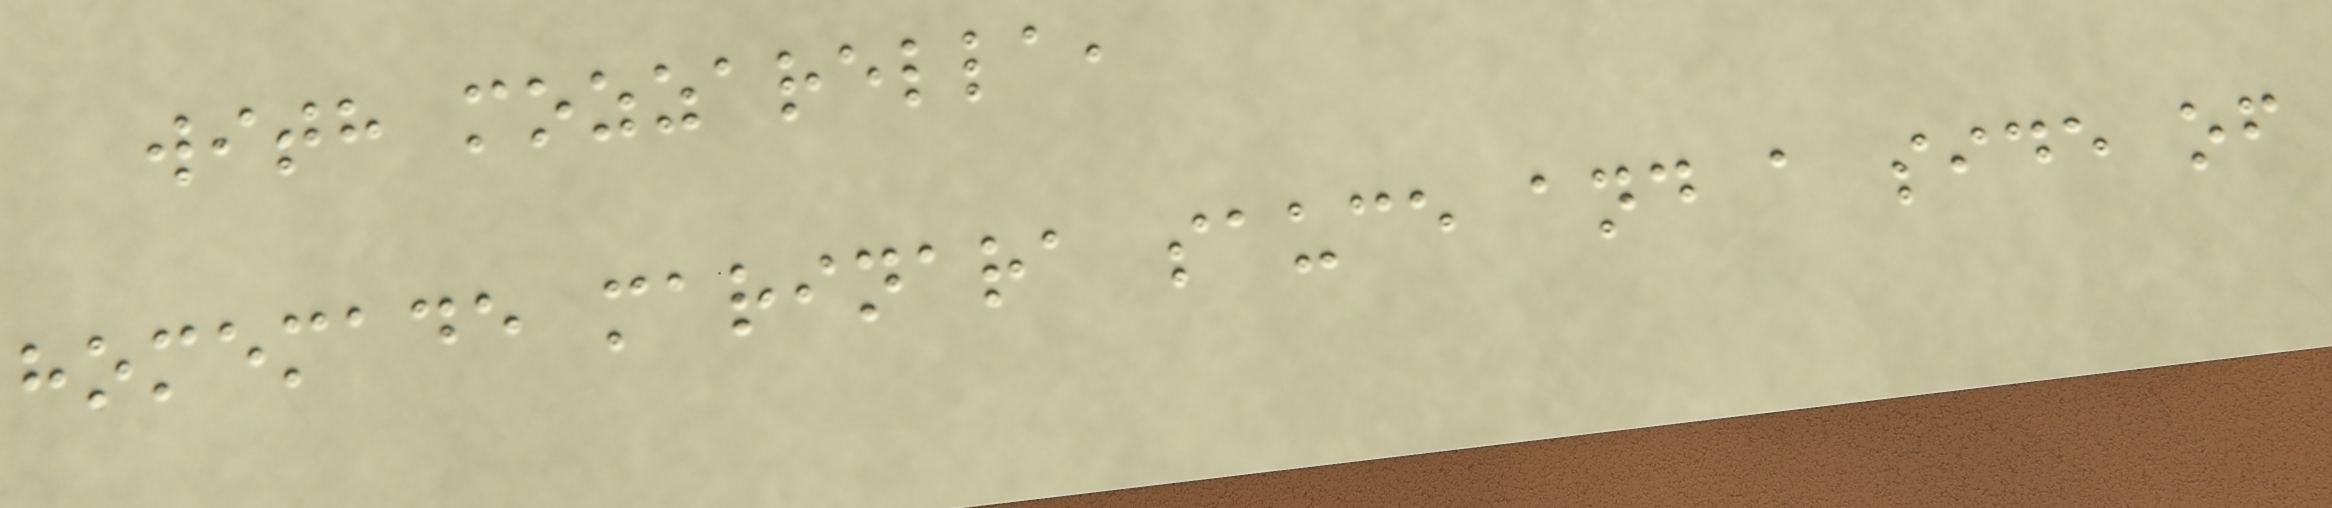with mozzarella,
homemade marinara sauce and a side of
